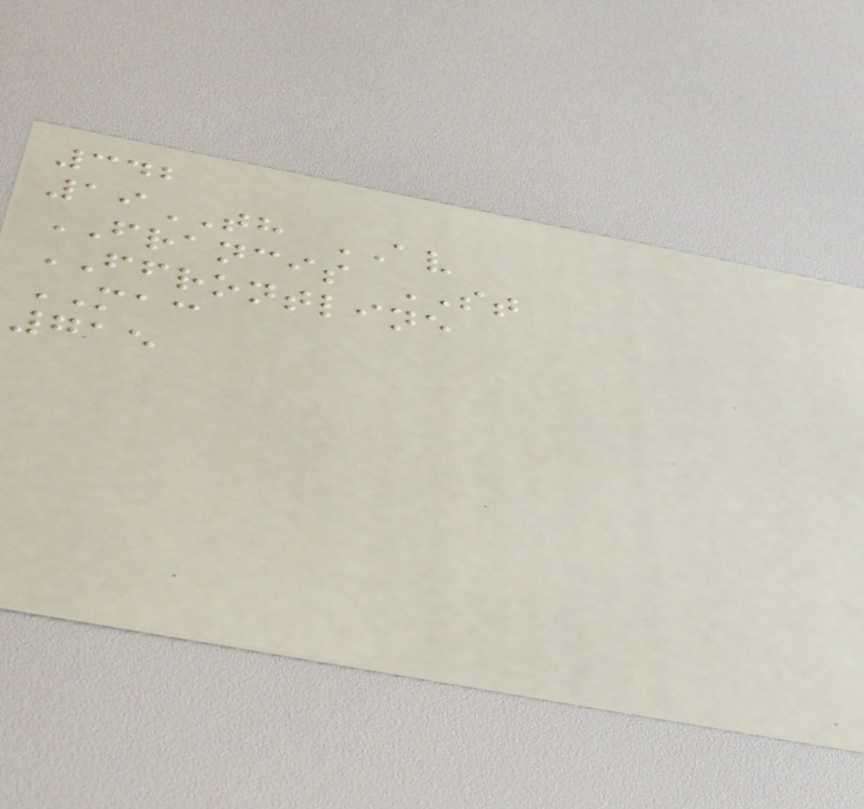342
19TH AV
FRANCIS ST
FFRONTLINE
MAC
715
